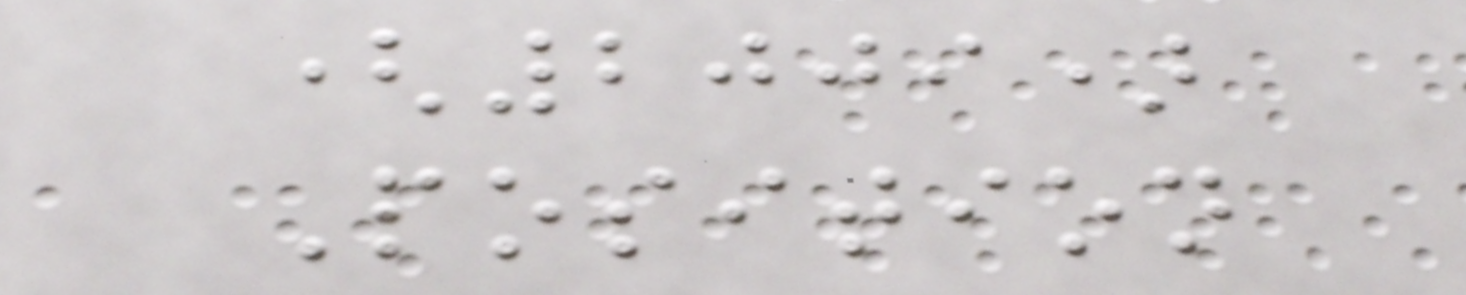(2009)
Position
